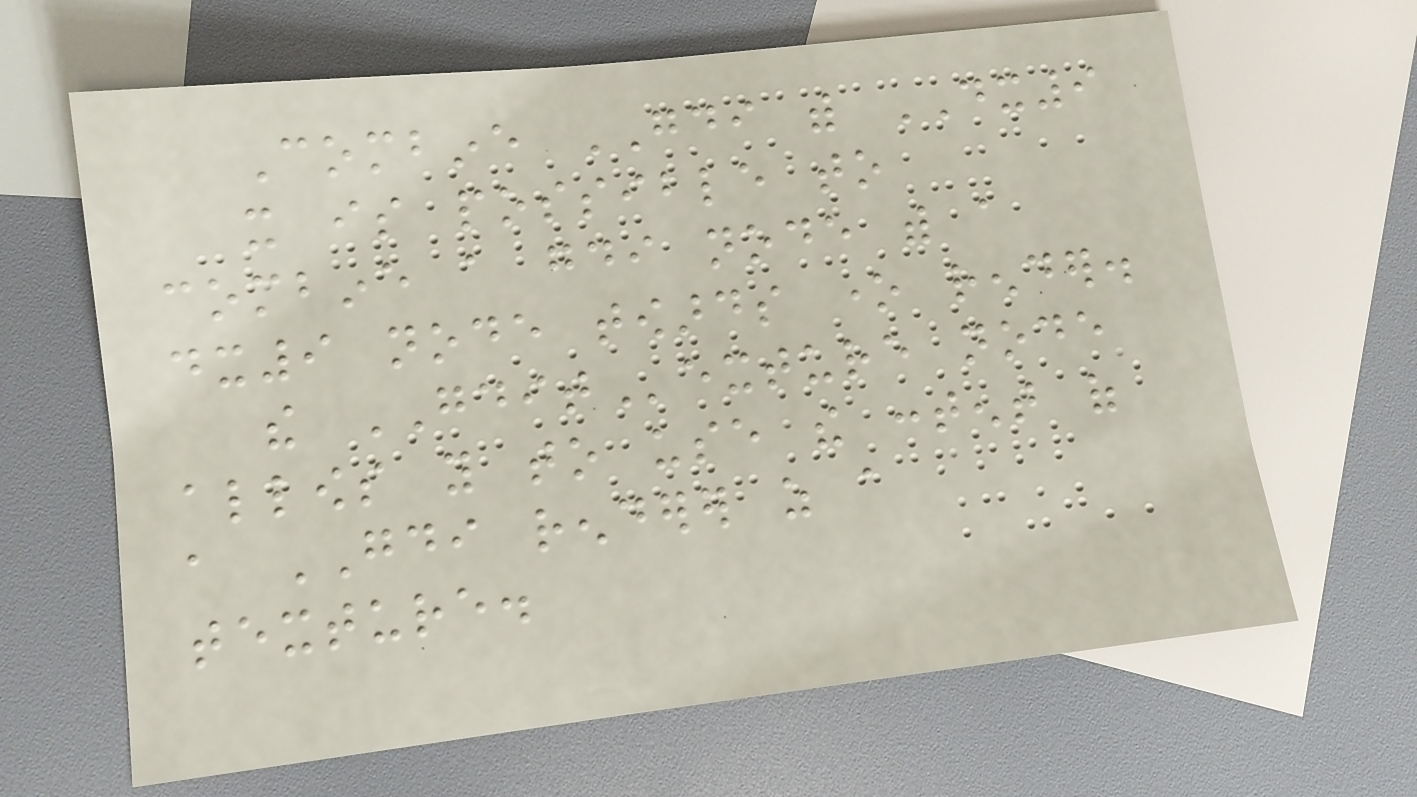Combine GDI with DX9
it is possible to
combine a gdi node with a
dx9 node towards one render.
the GDITexture node
allows you to use the content of
a GDI renderer as a
texture.
